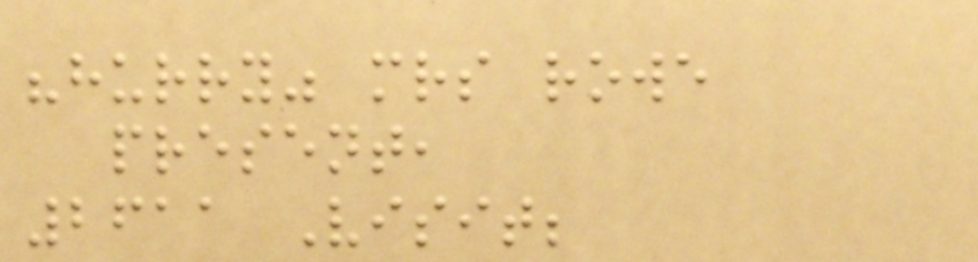"hurry" mrs rowe
present,
2611 Visit;
